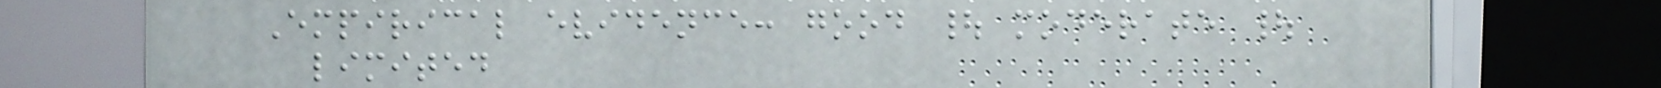Empirical evidence: good | moderate |
limited
